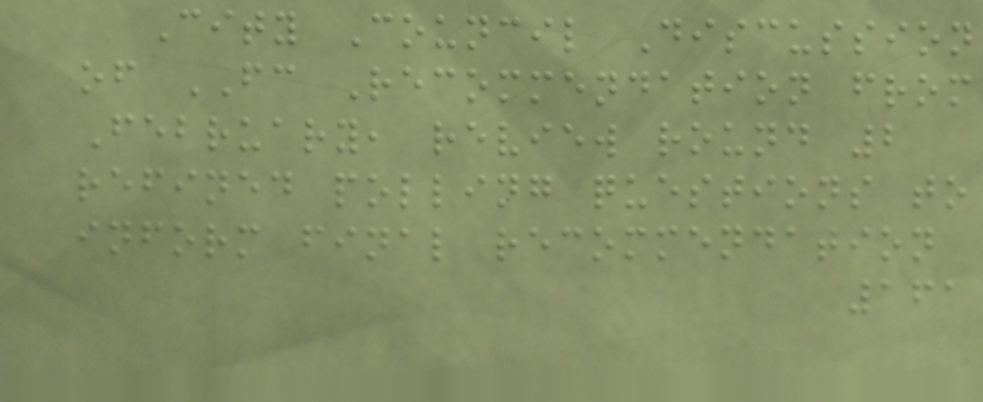City Council Discussion
of FC Recommendation from
February, review round 2
refined polling questions to
inform final recommendation
161
